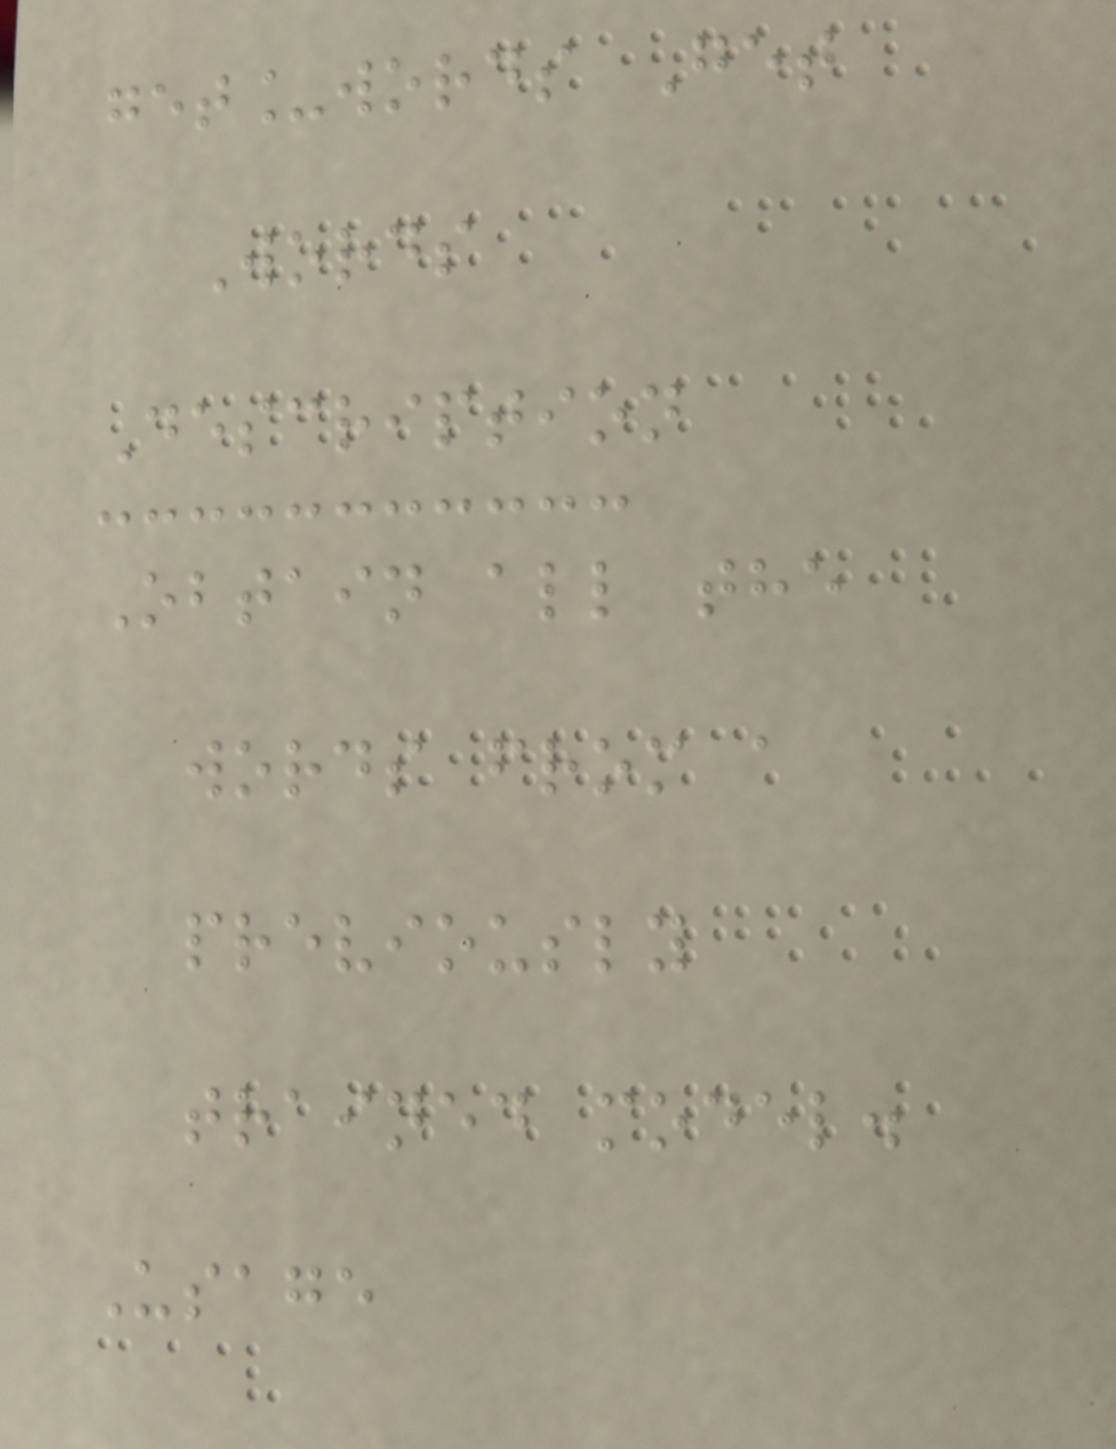get_words Get
Words
Description
Obtain all the
words from a
previously
trained model.
Usage
